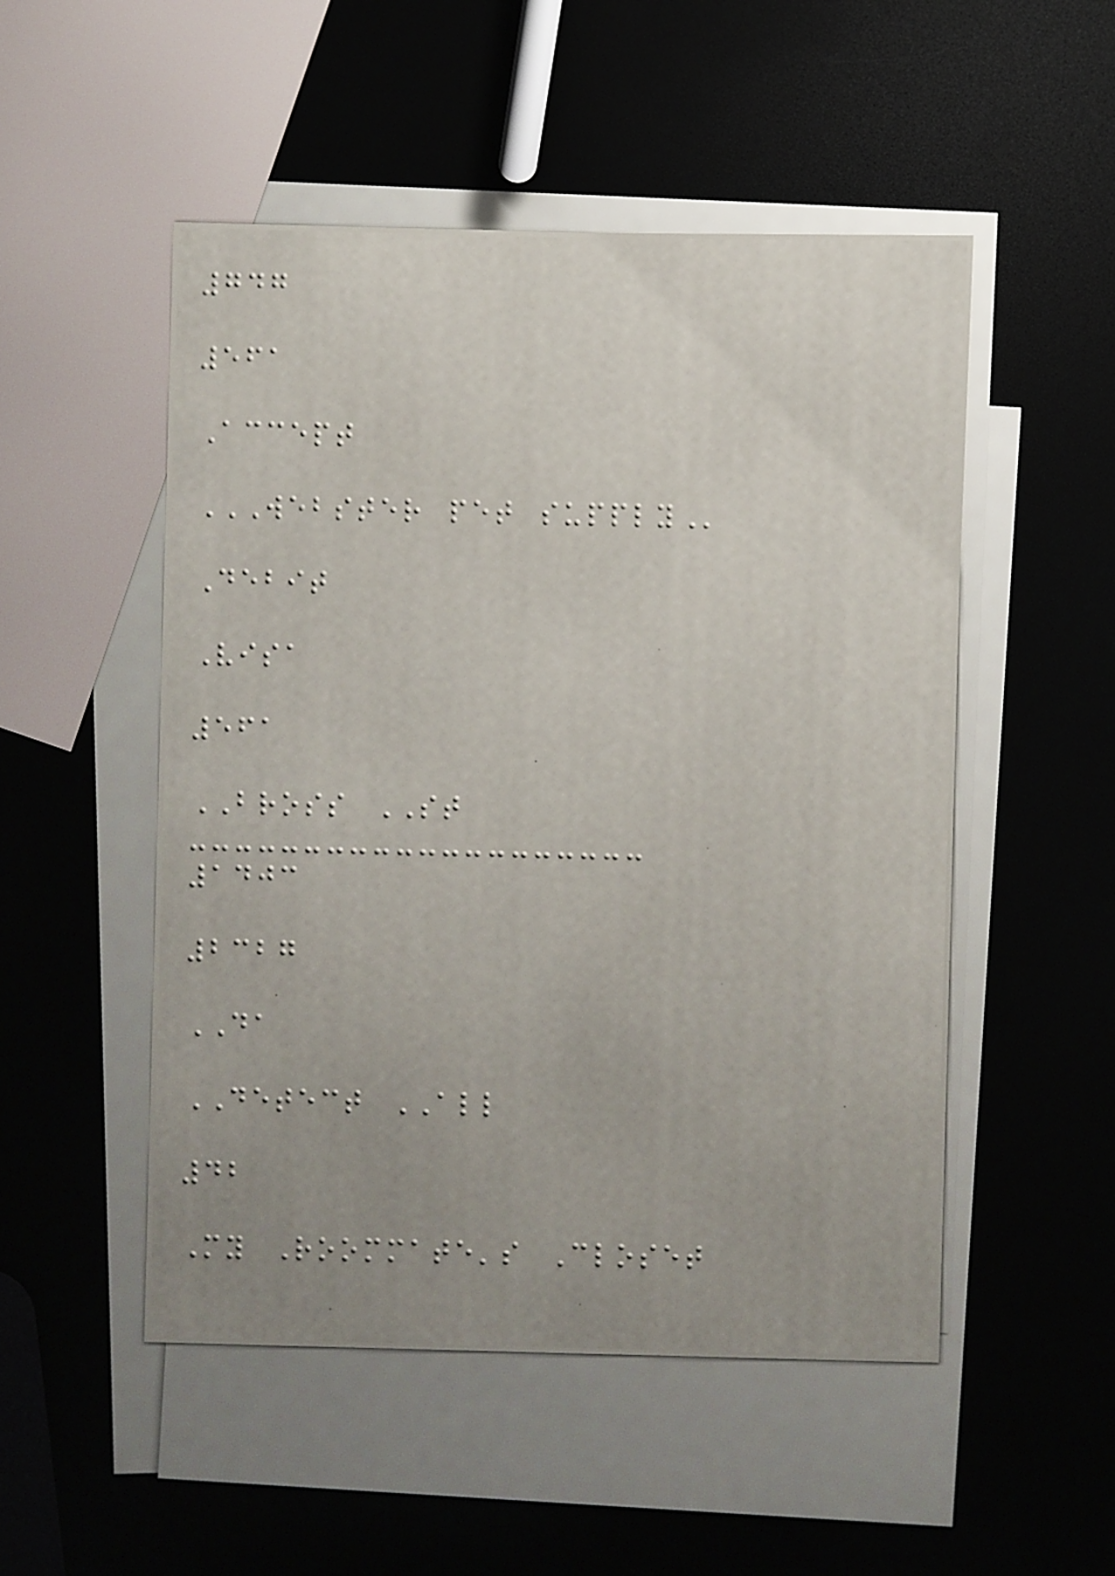747
561
Accept
WEBSTER PET SUPPLY
Debit
Visa
561
BROSS ST
1403
2327
DA
DETECT ALL
42
My Roommate's Closet
